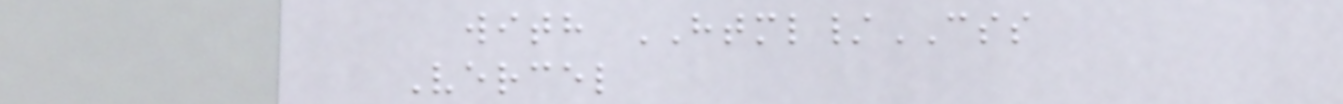with HTML/CSS
Vercel
